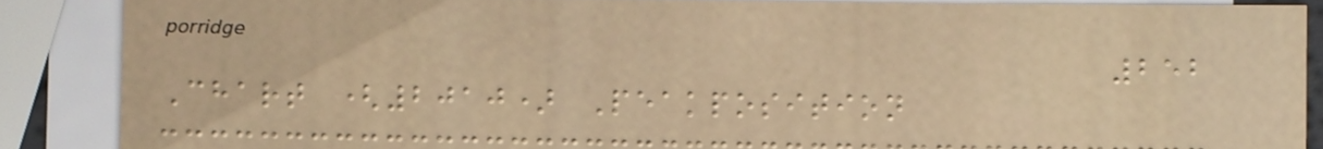252
Chart (2010) Peakposition
